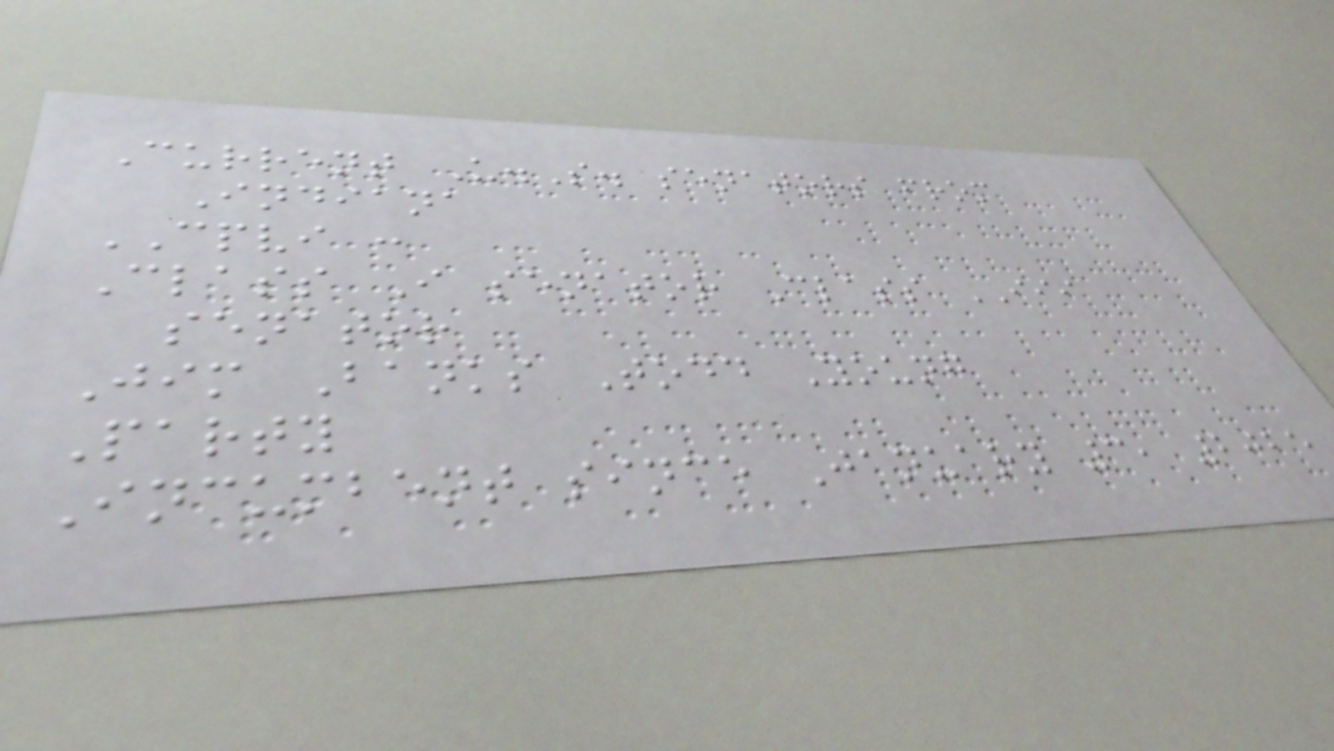Current U.S. senators from
Indiana
CPVI :
Class I senator Class III
senator
Jim Banks Todd Young
Party
Incumbent since January 3, 2025
